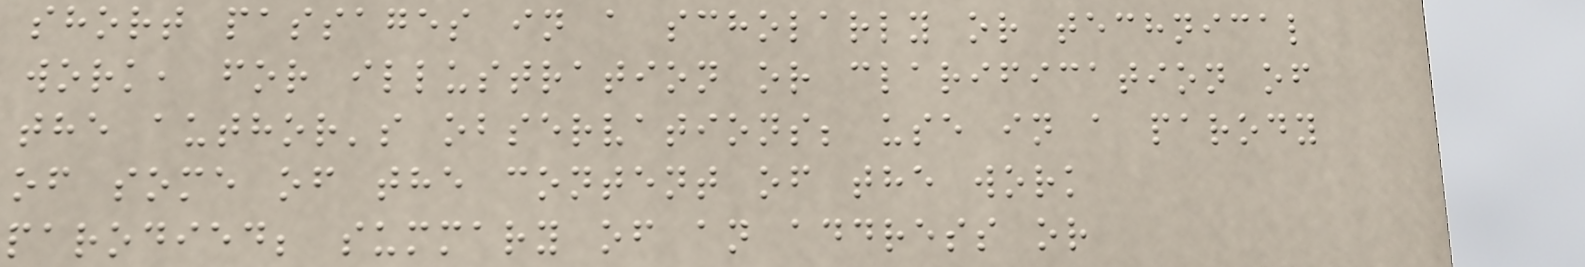short passages in a scholarly or technical
work, for illustration or clarification of
the author's observations; use in a parody
of some of the content of the work
parodied; summary of an address or
